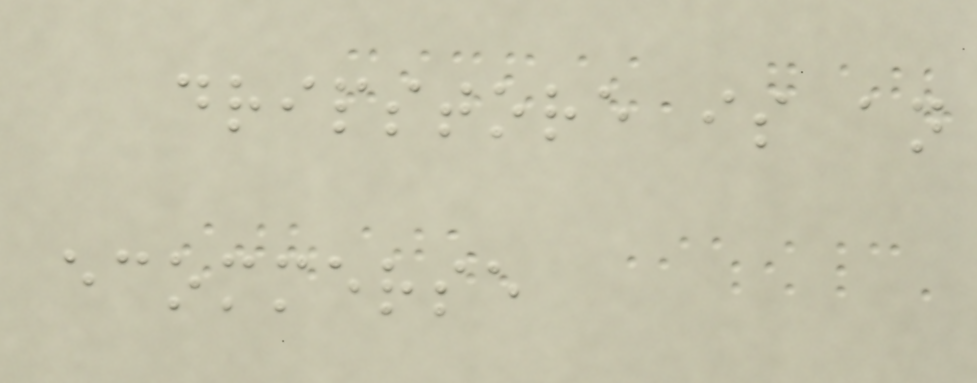dripstore is an
ecommerse
